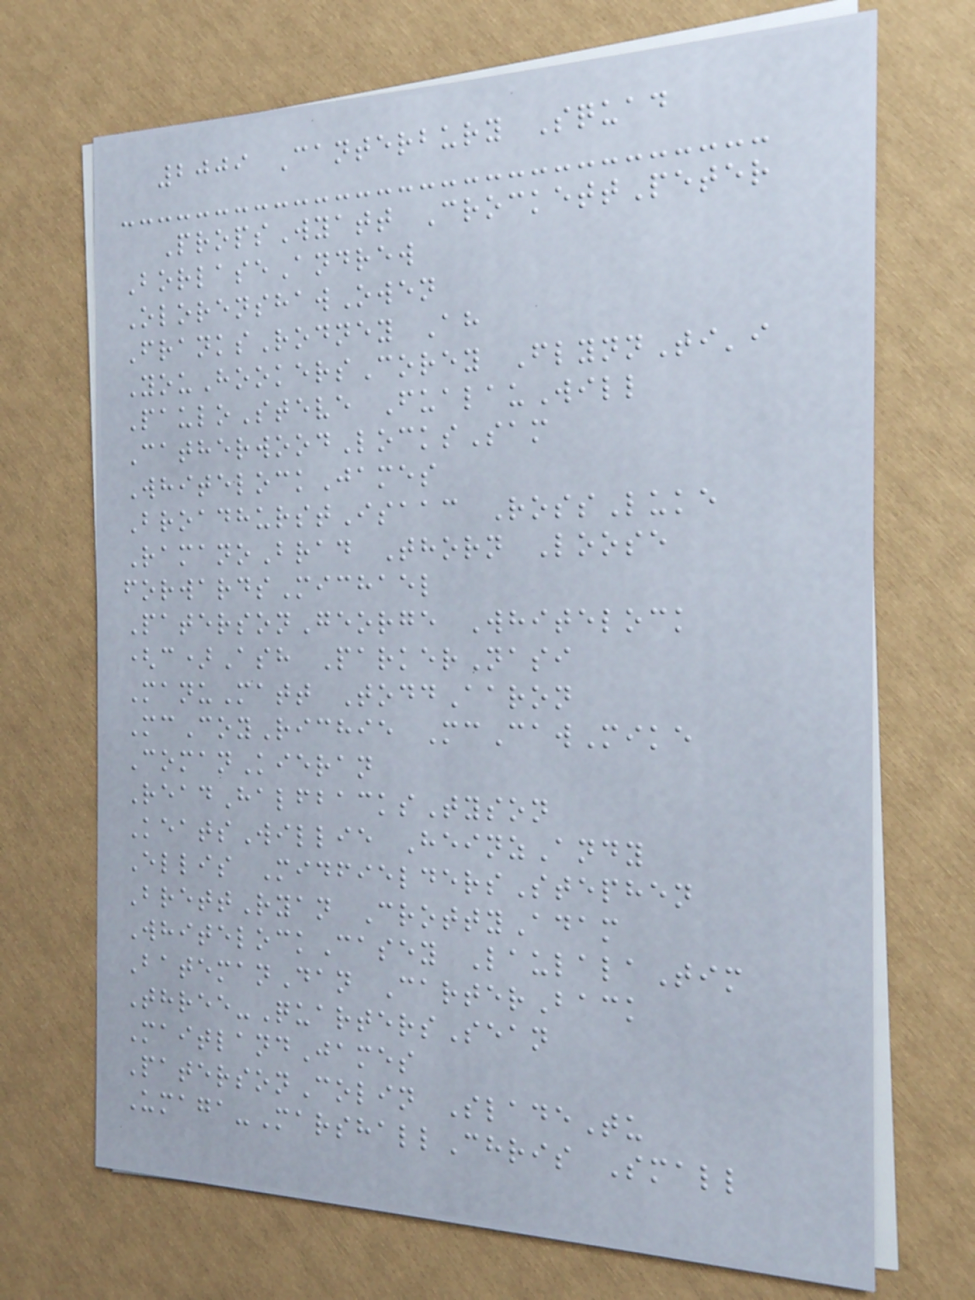2009 Canterbury Squad
PropsWyatt CrockettPeter
BorlaseAndrew
OlorenshawOwen
FranksRodney Ah
YouHookersCorey FlynnTi'i
PauloSteve FualauWill
CatherwoodLocksSam
WhitelockJames
BroadhurstIsaac RossLuke
RamanoBrad Thorn Loose
forwardsMichael
PatersonGeorge Whitelock
(c)Ash ParkerNasi
ManuMatt ToddAaron
McCoyRichie McCawMike
ComanKieran
ReadHalfbacksTyson
KeatsWillie HeinzAndy
Ellis MidfieldersStephen
BrettRyan CrottyAdam
WhitelockCasey LaulalaTim
BatemanDan CarterBack
Three-QuartersSean
MaitlandJames
PatersonColin SladeTu
Umaga-MarshallChris Small
